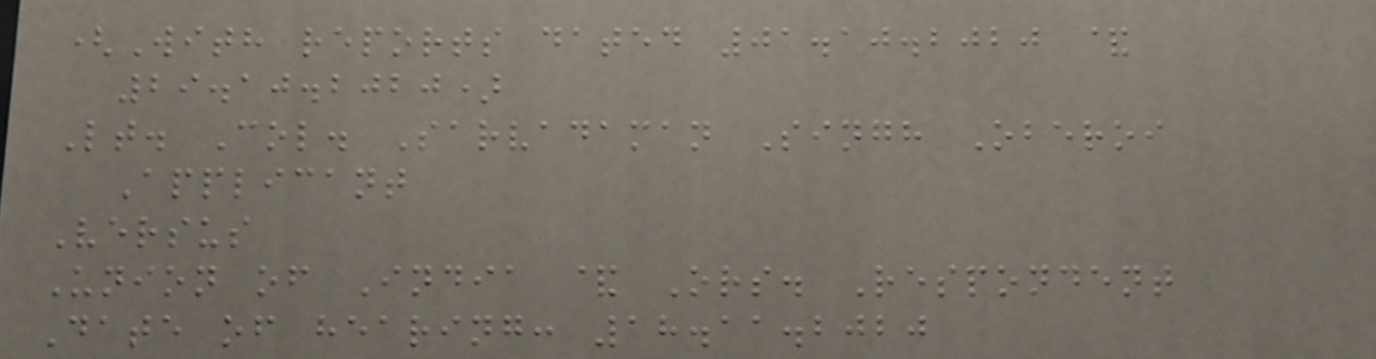(With reports dated 01.10.2020 &
29.10.2020)
Lt. Col. Sarvadaman Singh Oberoi
Applicant
Versus
Union of India & Ors. Respondent
Date of hearing: 18.11.2020
